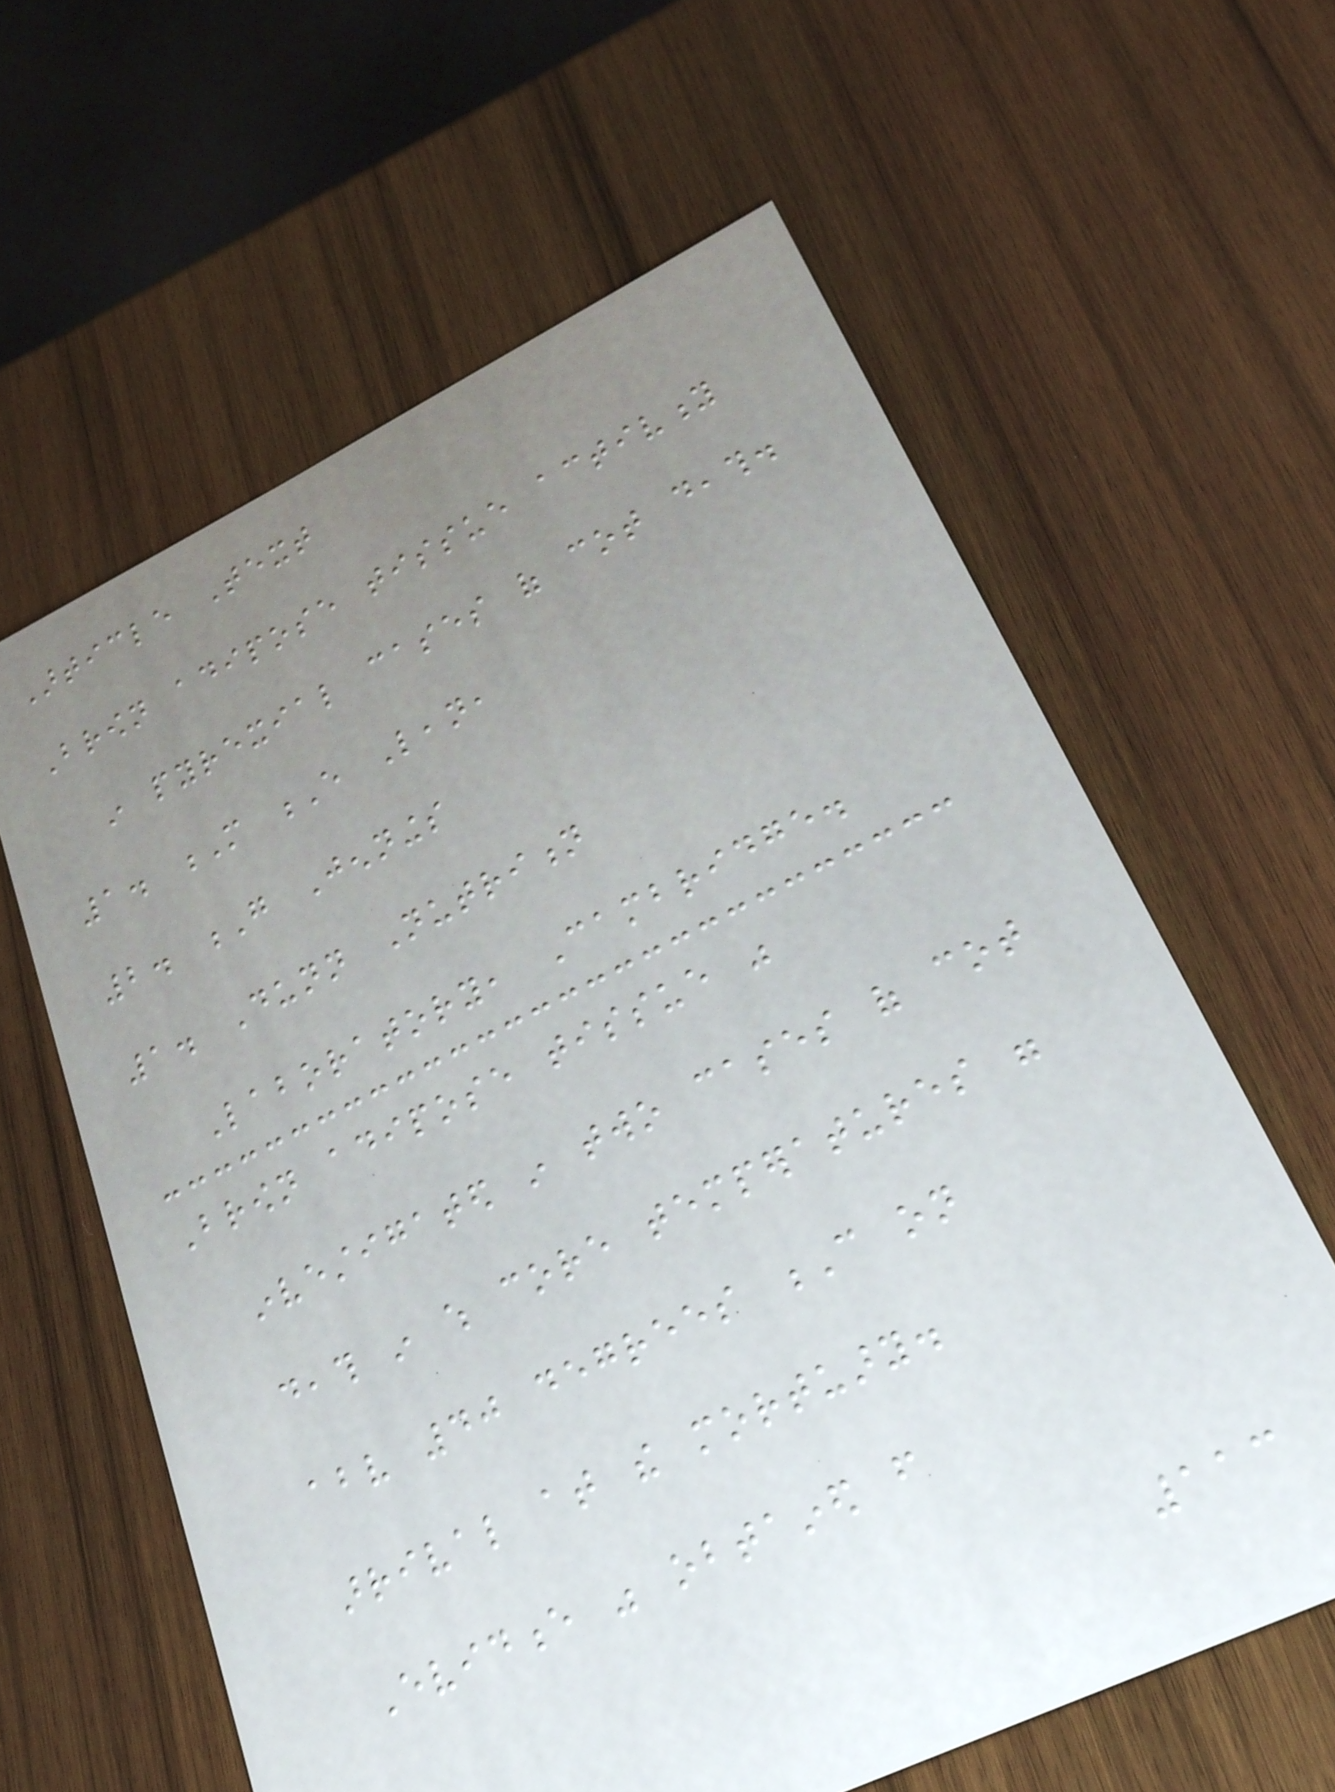Article Text
Brown adipose tissue activity
in pyrexial cases of cot death.
1. M E Lean,
2. G Jennings
1. Dunn Nutrition
Laboratory, Cambridge.
Brown adipose tissue was
investigated in two cases of cot
death in which core temperatures were
above 40 degrees C on
arrival at the mortuary.
Evidence was obtained from
113
